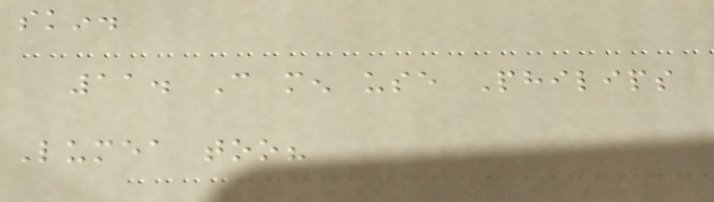skin.
11. Can men use Philips
Lumea too?
